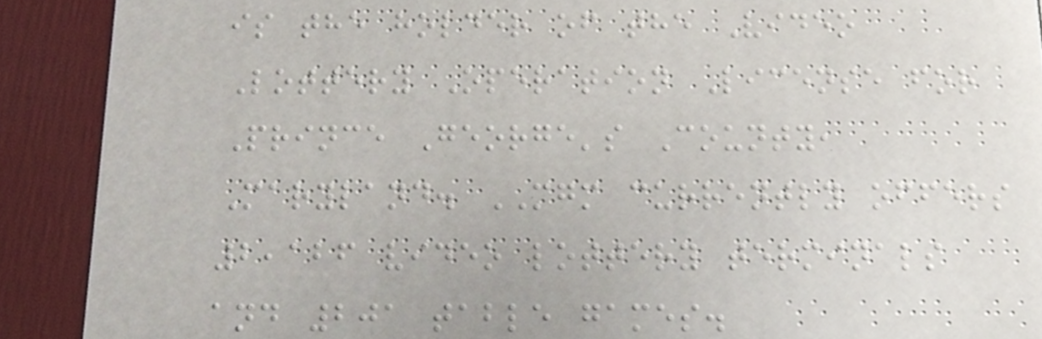is the holder of the Video
Lottery Operation License for
Prince George's County,
Maryland. MGM currently offers
2,126 video lottery terminals
and 201 table games.
